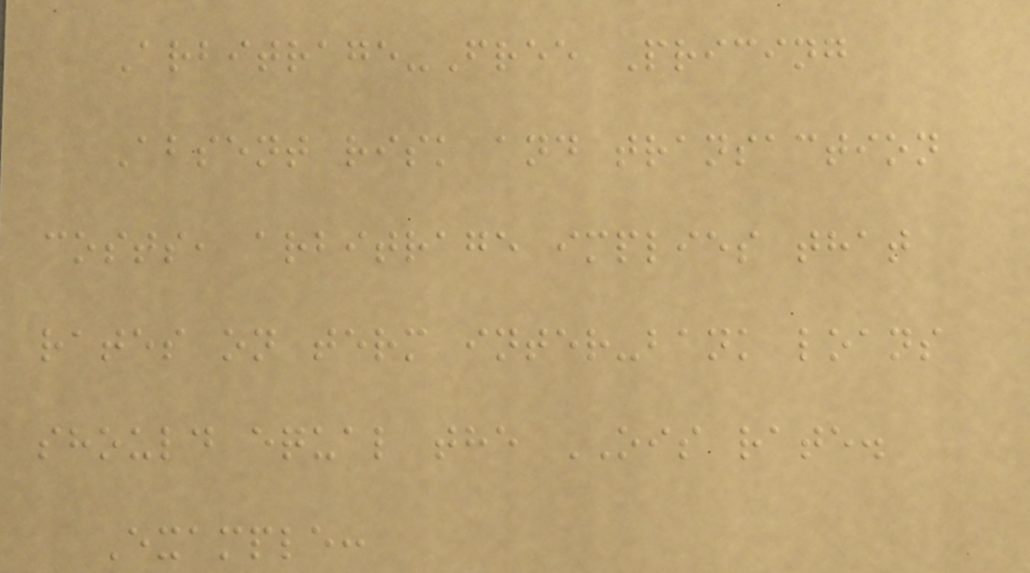Arbitrage-Free Pricing
Absent risk and transaction
costs, arbitrage implies that
rates on term inter-bank loans
should equal the OIS rate.
Example:
